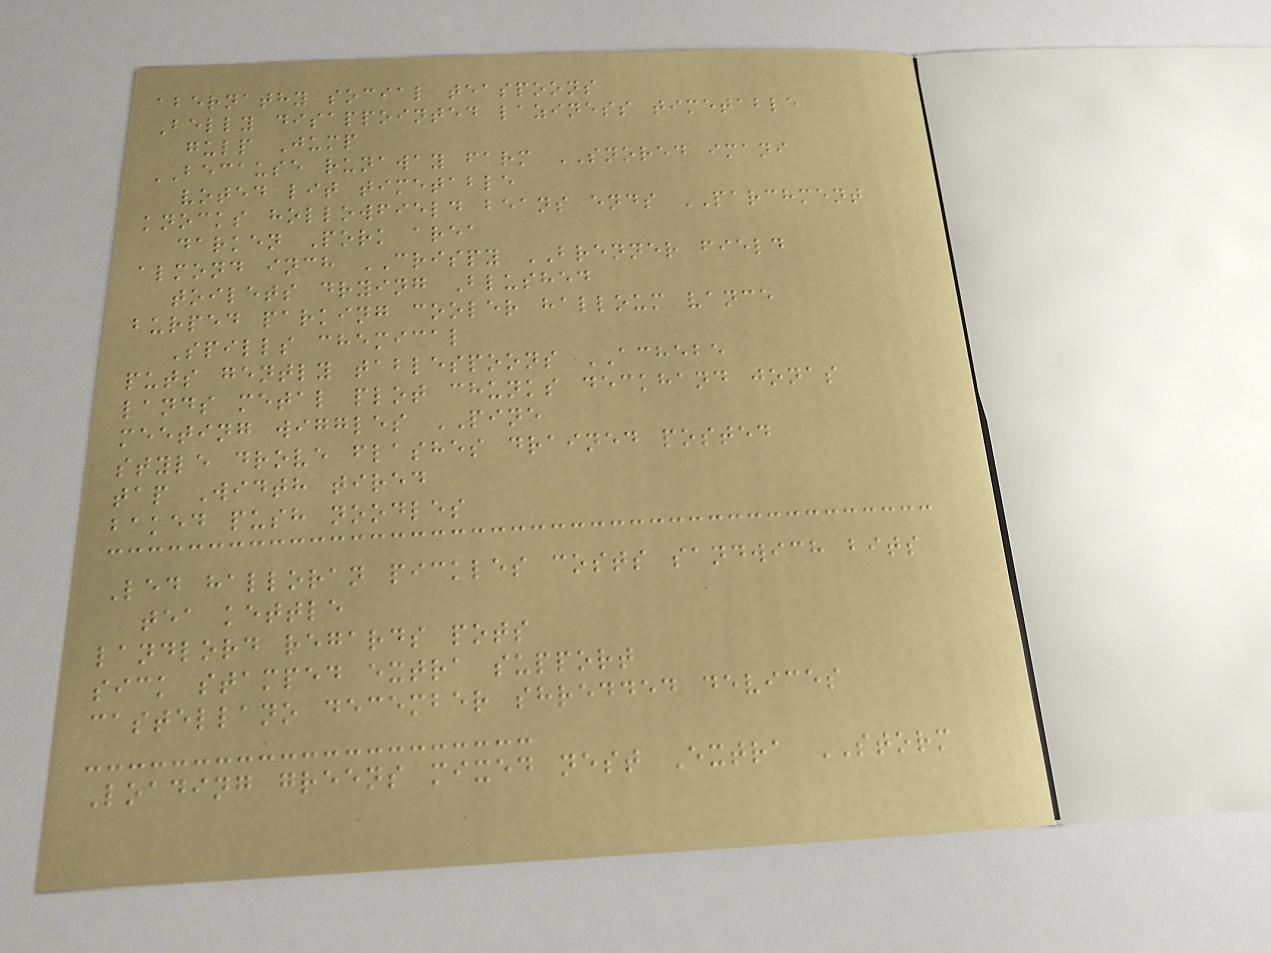abernathy social teaspoons
Belly disappointed laziness timetable
gulp Jump
BECAUSE runaway farm SNORED imani
voted lit timetable
knocks hollowfield beans ends PARCHMENT
darken Pork area
almond inch CRISPY BRENNER field
toilets drying Blushed
burped parking cooler halloum vance
Spills chemical
puts gently tablespoons ACHEBE
lands metal plot chunks deckhand jonas
meeting wiggles PINE
style drove flashes drained posted
tap Width tired
baked push noodles
Led halloran pickles costs sandwich bits
tea kettle
landlord regards pots
sick stamped extra support
castellano december shredded devices
Loading greens mixed nest Extra STORM
